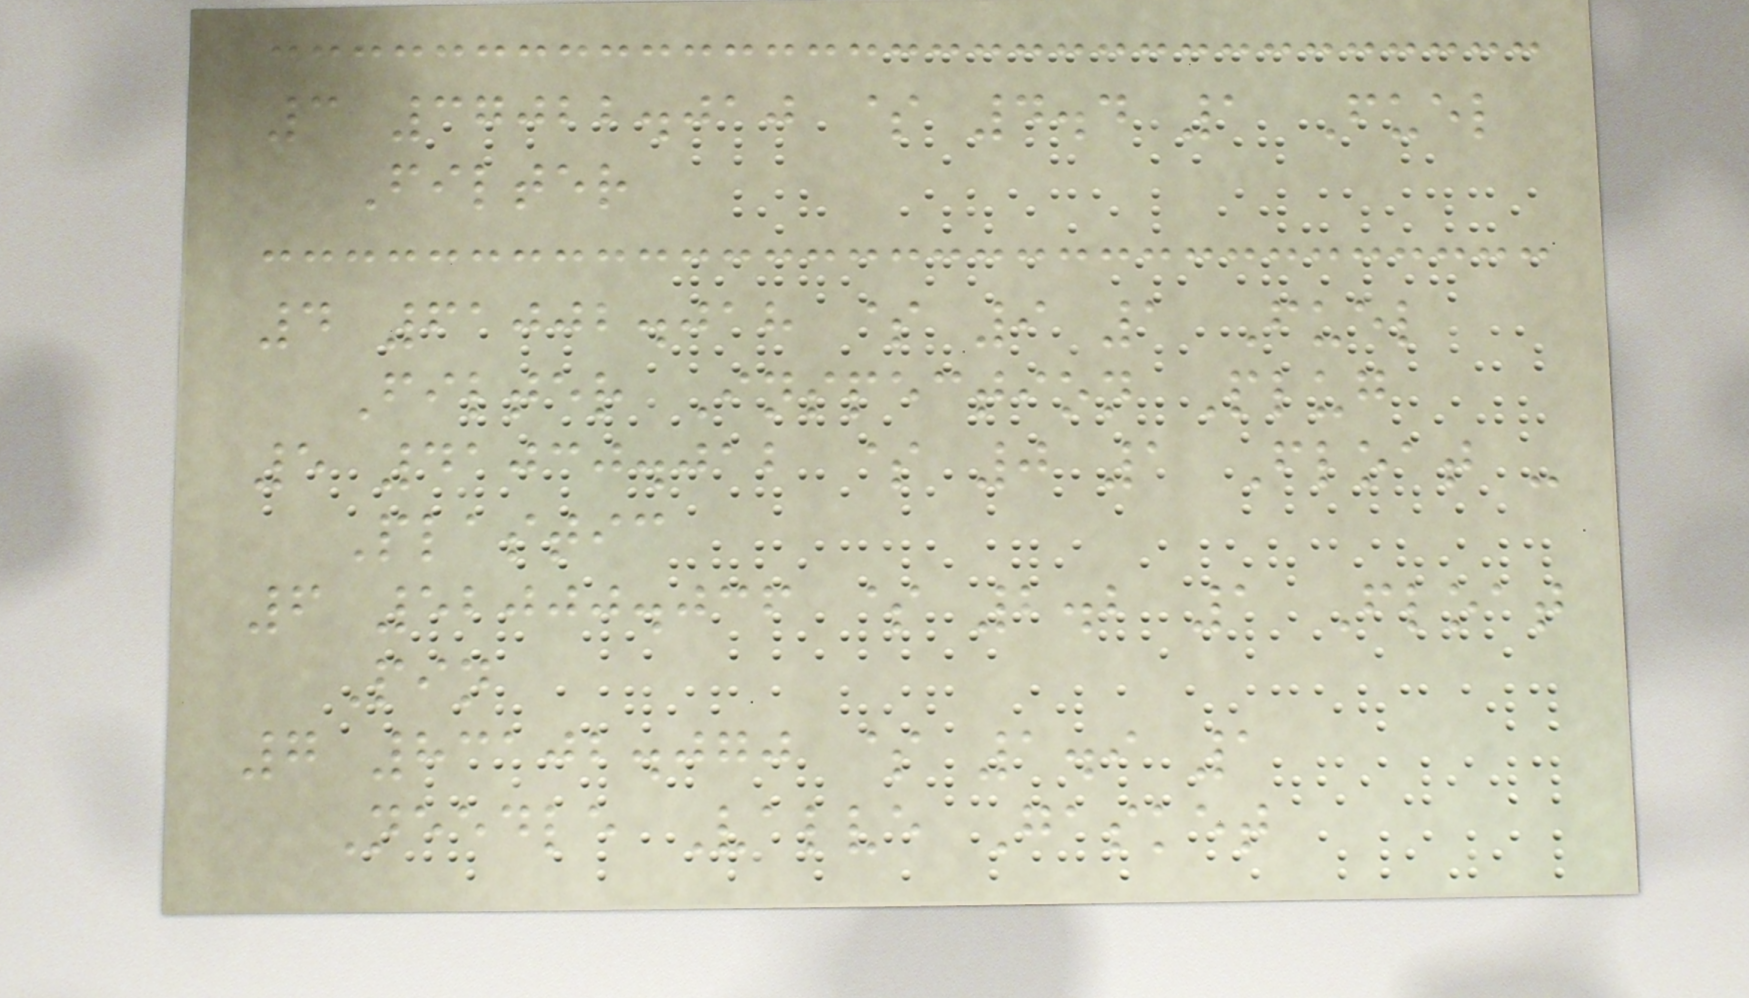3 37022.010 $ 4.4 1 Fuel
Filter
4 61002.018 $ 9 1 Fuel
Filter Inspection Plug
5 41030.012 $ 0 1 Float -
Plastic
6 52000.036 $ 2.2 1 Float
Pin
7 83102.070 $ 1.9 1
Needle Valve Gasket
